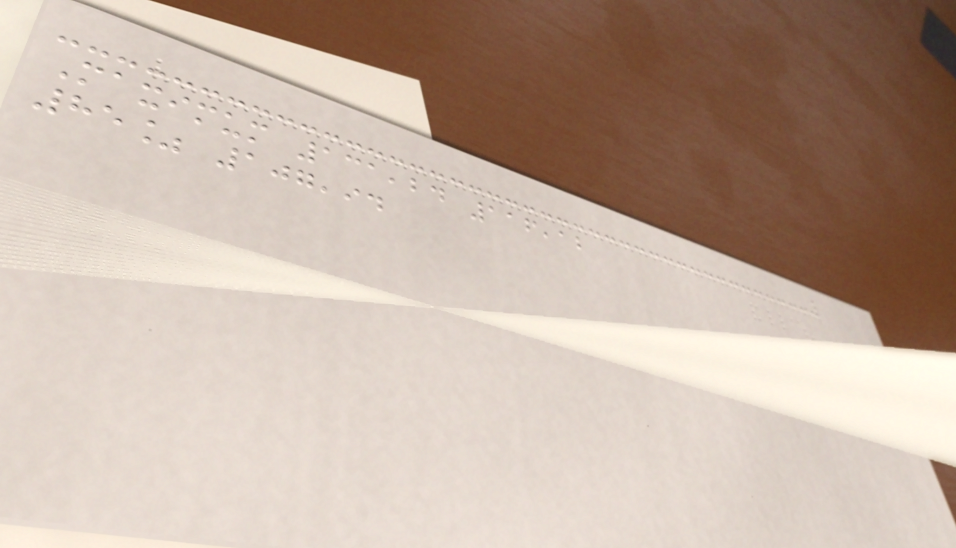Maximum 131,24 116,12
85% 107,94
